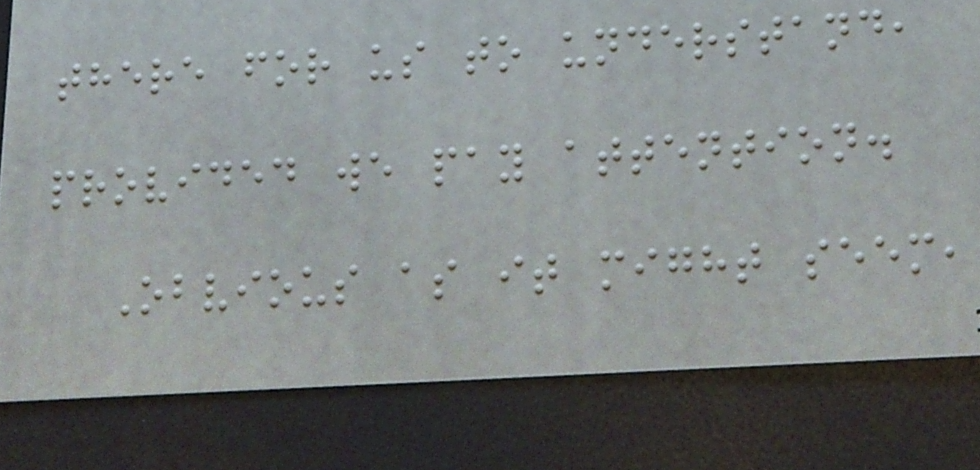there for us to understand,
provided we pay attention.
Obvious as it might seem,
